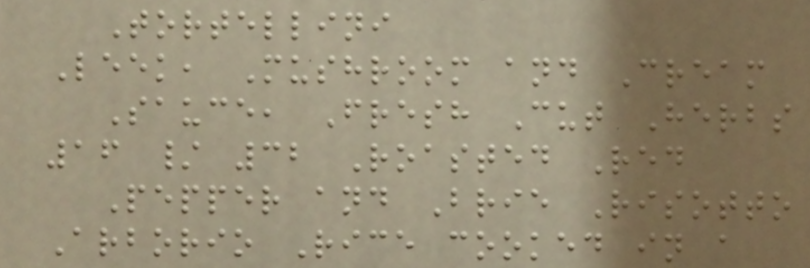Tortellini
Leek, Mushroom and Cream
Sauce, Fresh Cut Herbs
16 / 32 Roasted Red
Pepper and Brie Risotto
Arborio Rice cooked in a
